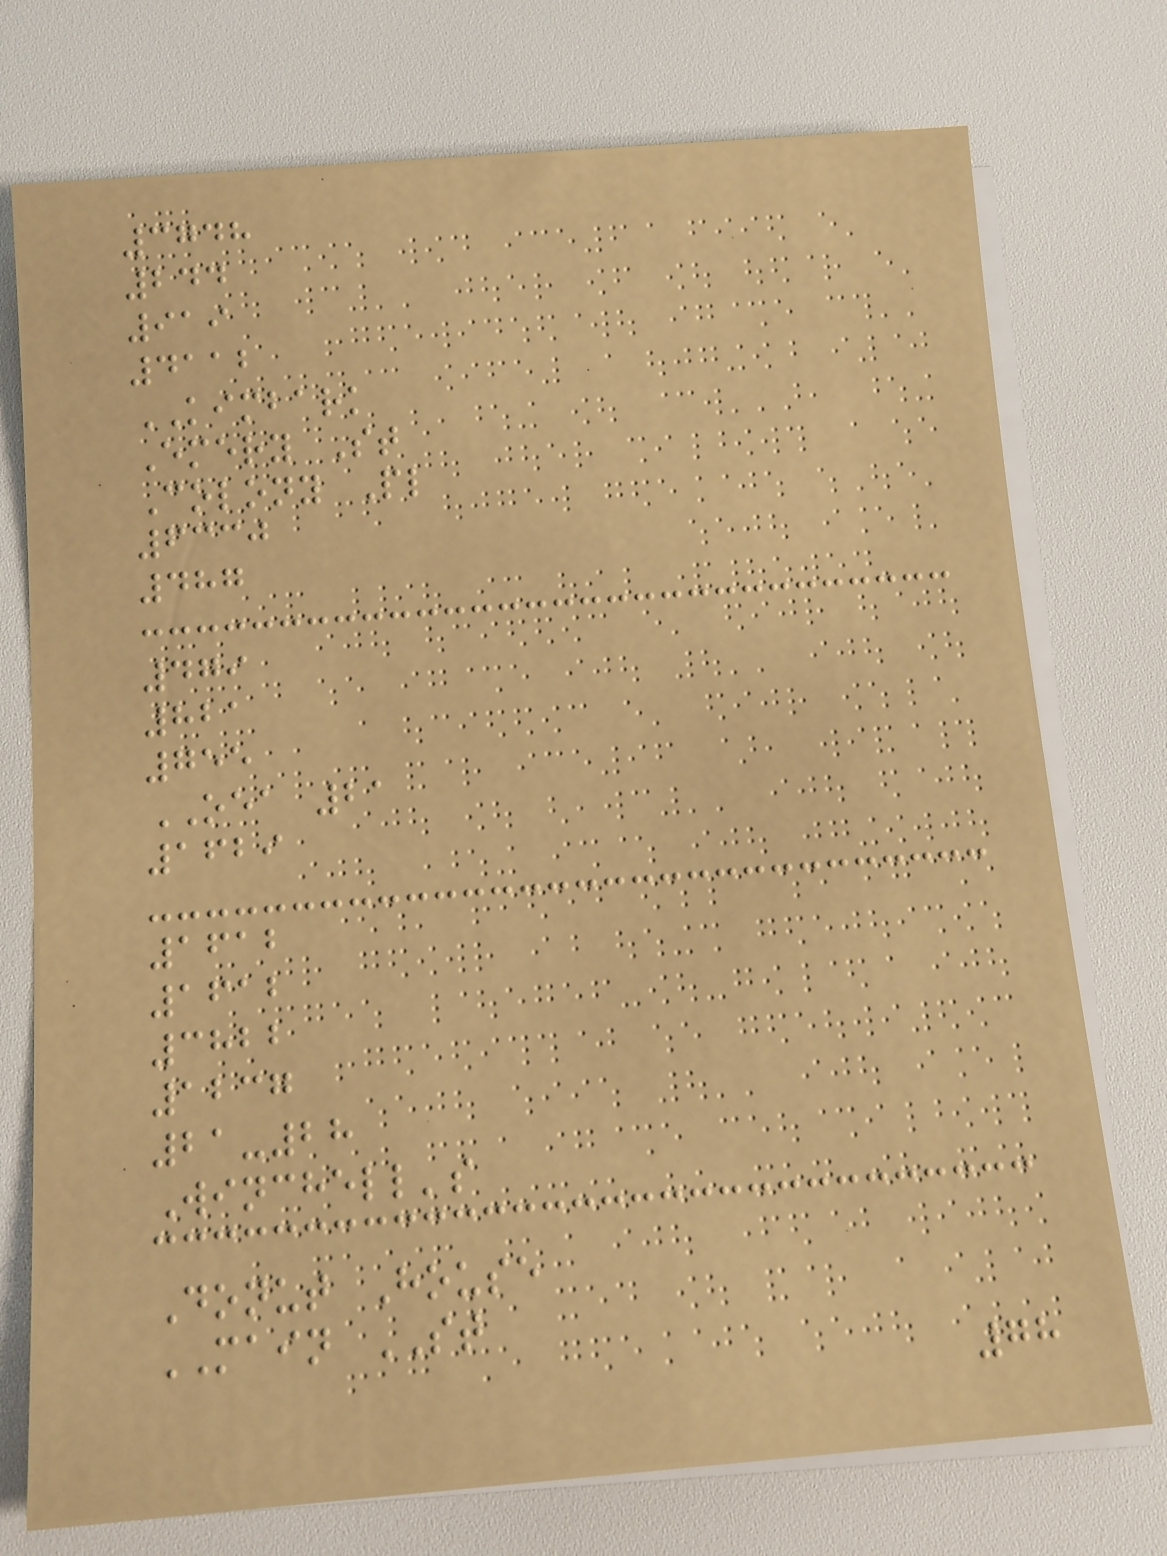3748
244
919
4112
KIMBARK
Emery St
Colony Pl
6330
487
479
821
755
OEA 21
1629
1612
1612
3822
1237
21-28
Winchell's
Donut House
MAIN ST
78
